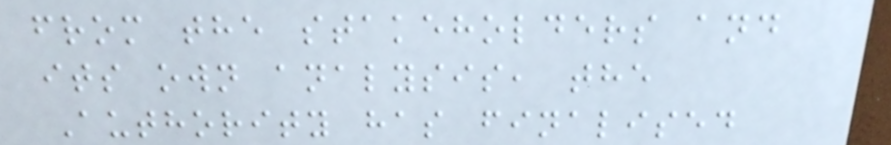from the stakeholders and
its own analysis, the
Authority has finalised
